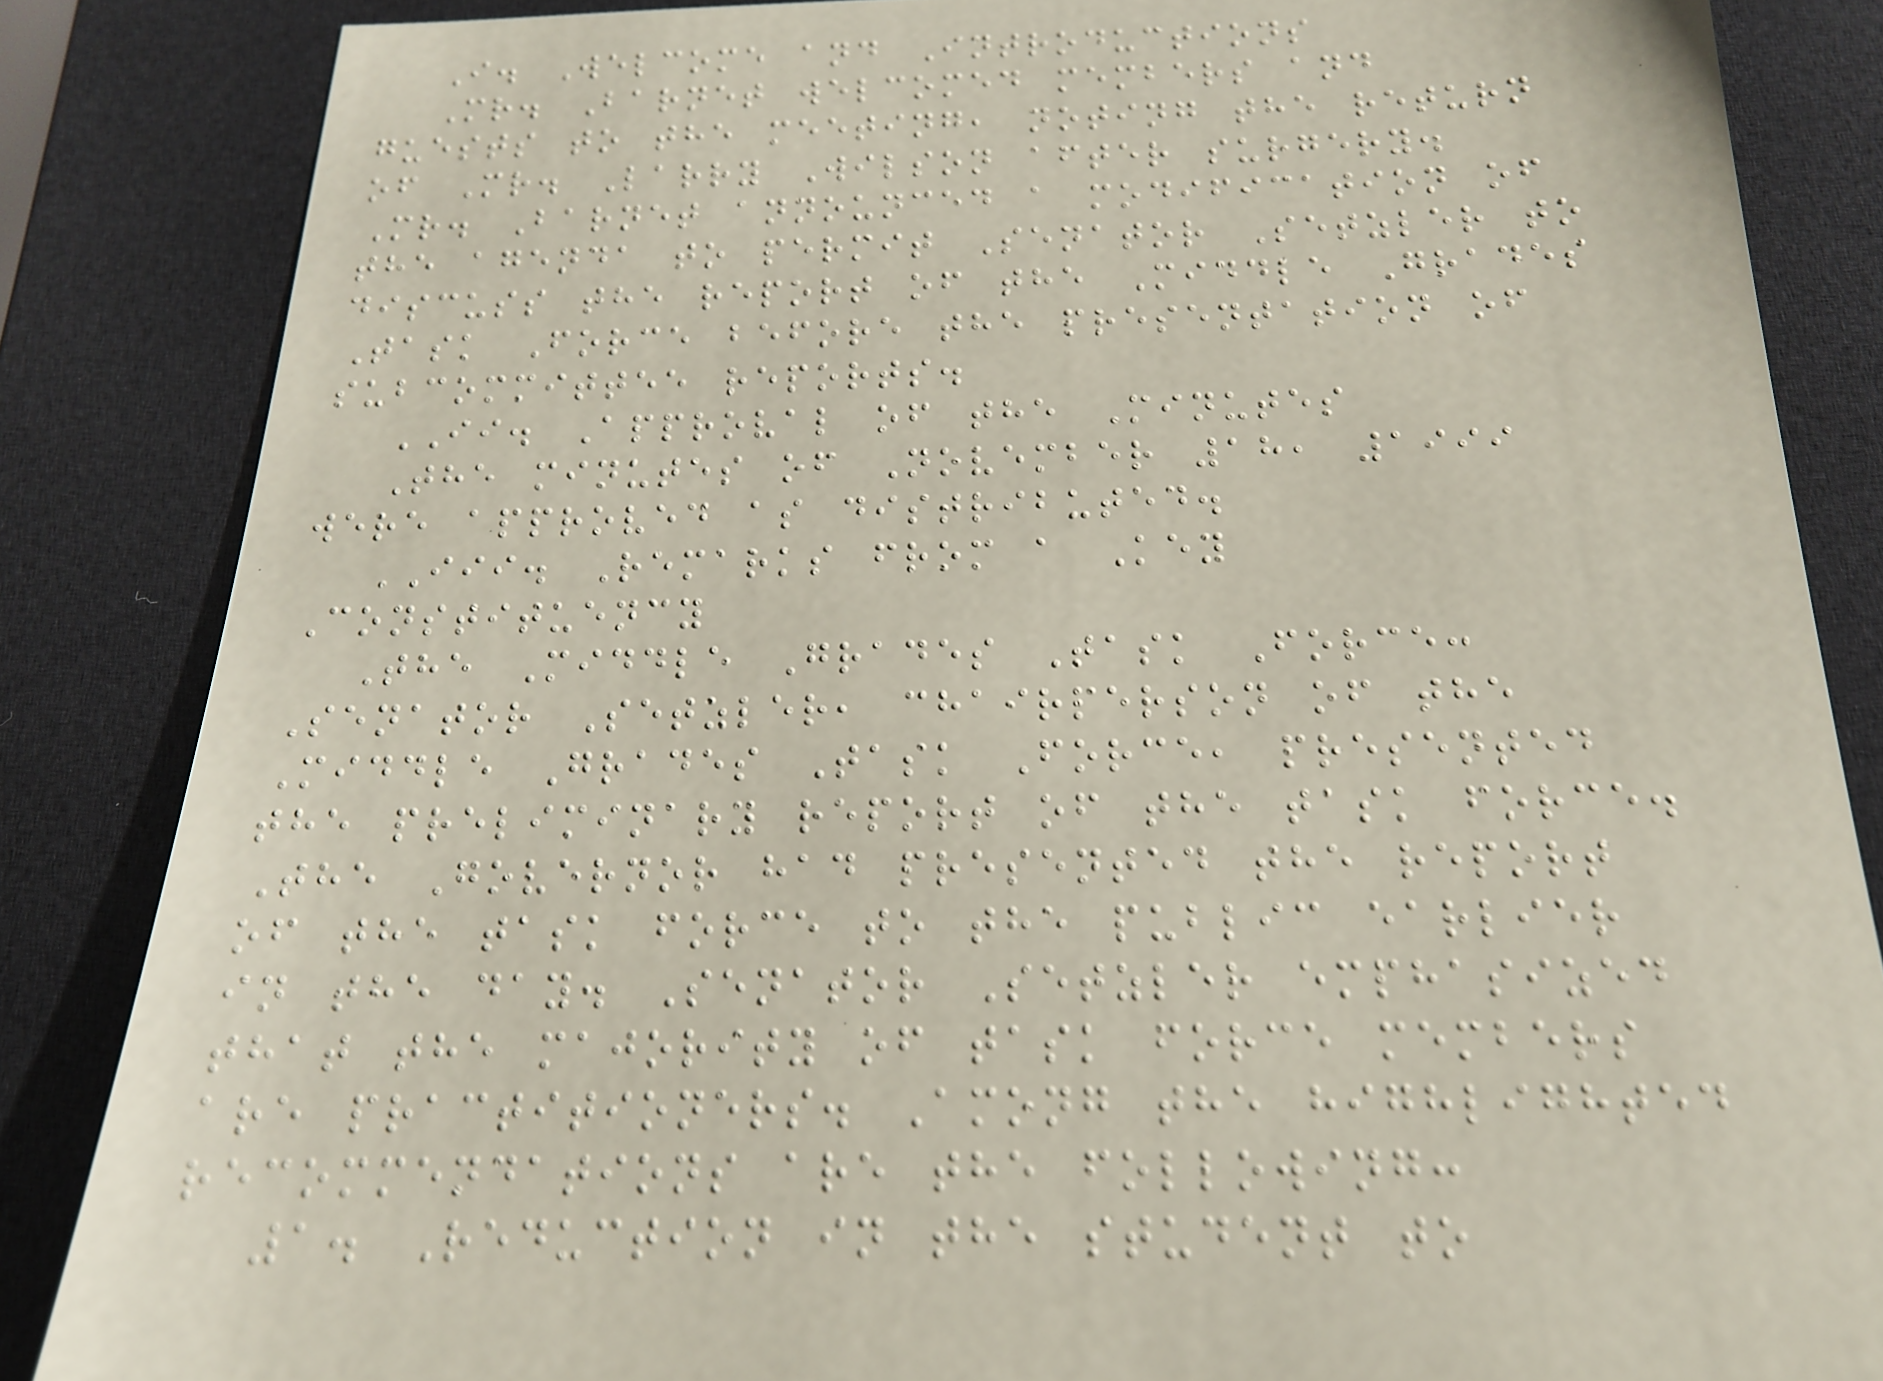I. Welcome and Introductions
Mr. Barnet welcomed members and
guests to the meeting, noting the return
of Mr. Larry Wilson after surgery.
Mr. Barnet announced a modification of
the agenda to permit Senator Setzler to
discuss the report of the Middle Grades
Task Force before the presentation of
subcommittee reports.
II. Approval of the Minutes
The minutes of November 18, 1999
were approved as distributed.
III. Remarks from a Key
Constituency
The Middle Grades Task Force:
Senator Setzler, chairperson of the
Middle Grades Task Force, presented
the preliminary report of the task force.
The Governor had presented the report
of the task force to the public earlier
in the day. Senator Setzler emphasized
that the majority of task force members
are practitioners. Among the highlighted
recommendations are the following:
1. Reduction in the student to
